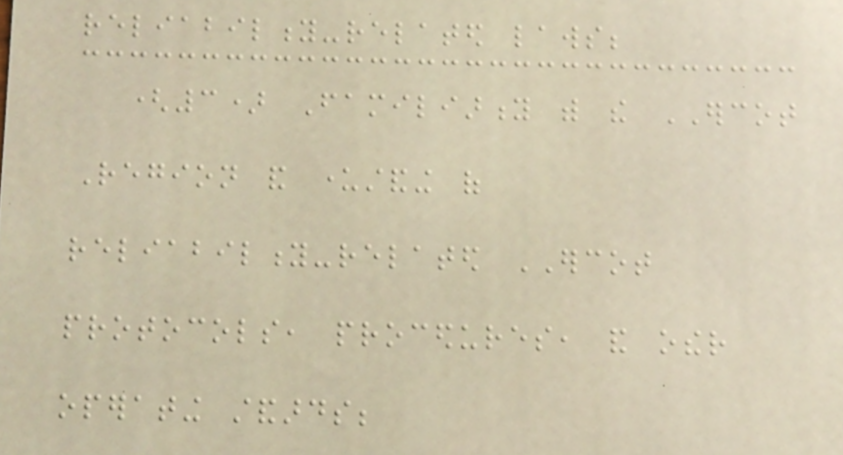reliability-related laws;
(3) Familiarity with the ERCOT
Region and understanding of
reliability-related ERCOT
protocols, procedures, and other
operating standards;
